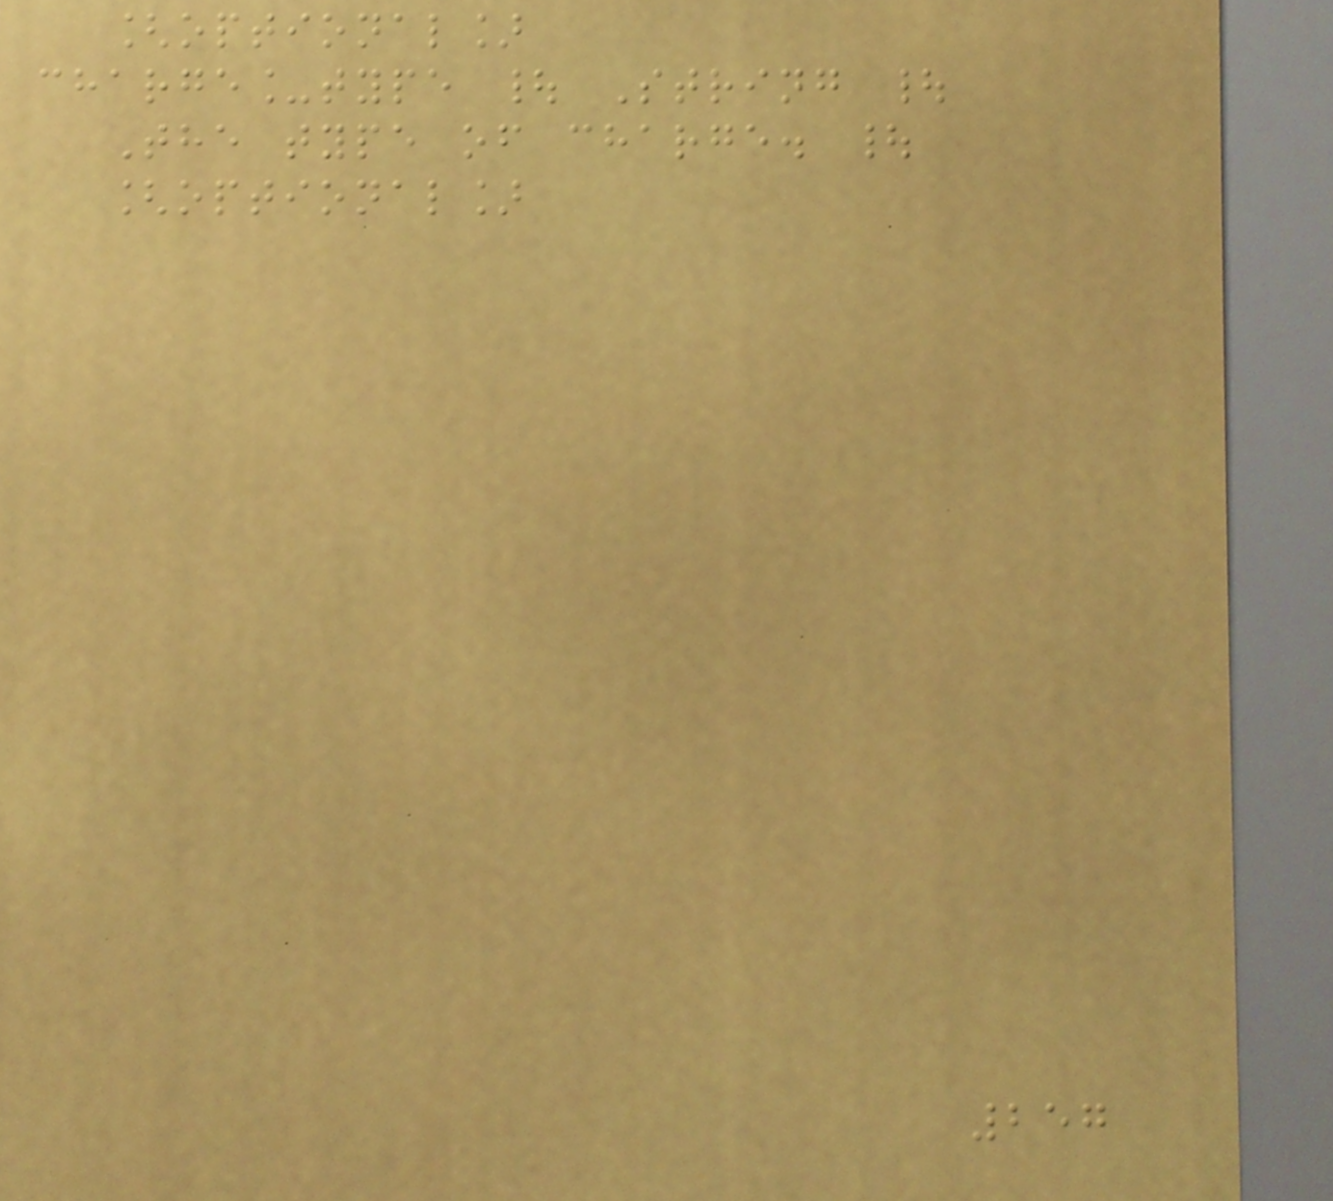[optional]
charge_type | String |
The type of charge. |
[optional]
257
